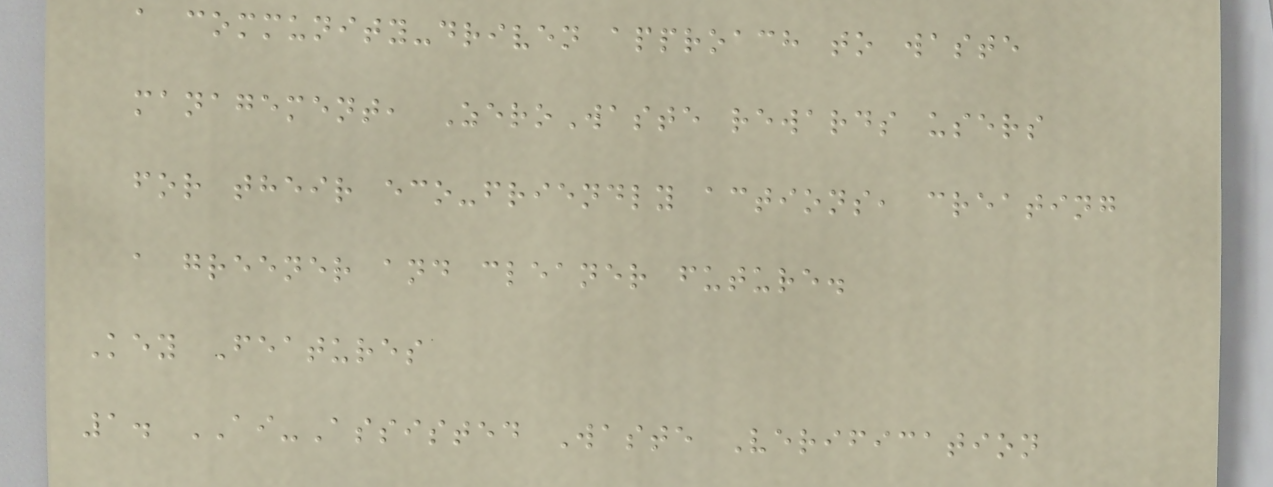a community-driven approach to waste
management, ZeroWaste rewards users
for their eco-friendly actions, creating
a greener and cleaner future.
Key Features
1. AI-Assisted Waste Verification
